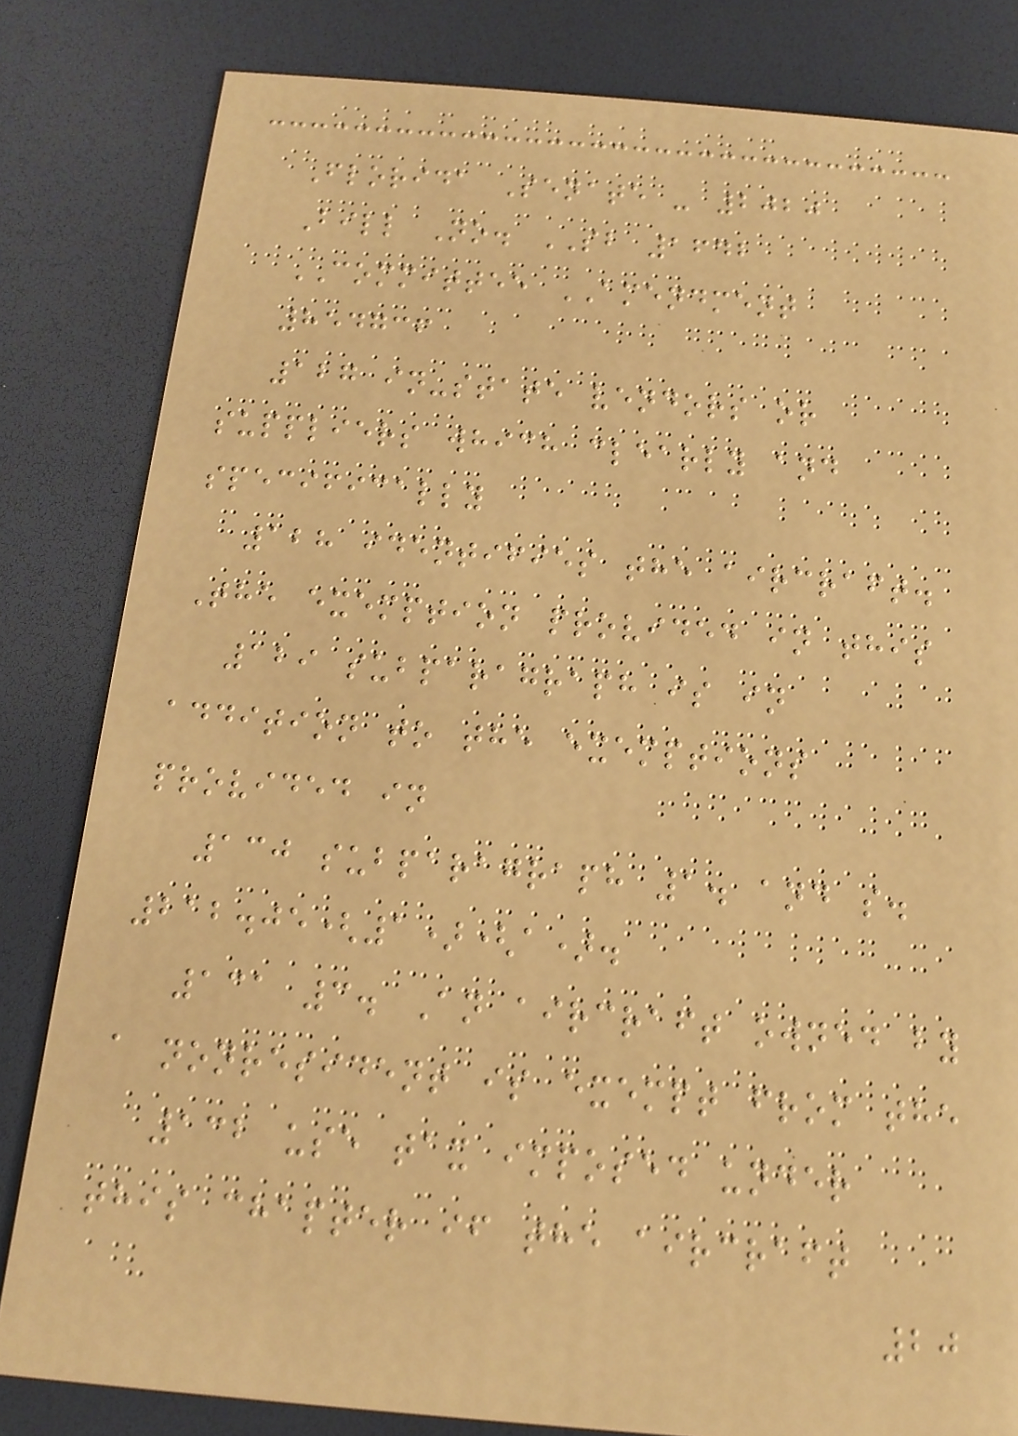Florida Senate - 2020
Bill No. SB 1642
COMMITTEE AMENDMENT
854736
127 in-state vendors or
suppliers which clearly and
specifically
128 identifies the aircraft.
The exemption provided in this
129 subparagraph is in
addition to the exemptions
provided in
130 subparagraph 1. and s.
212.05(1)(a).
131 3. An aircraft owned by
a nonresident is exempt from the
132 use tax imposed under
this chapter if the aircraft
20
